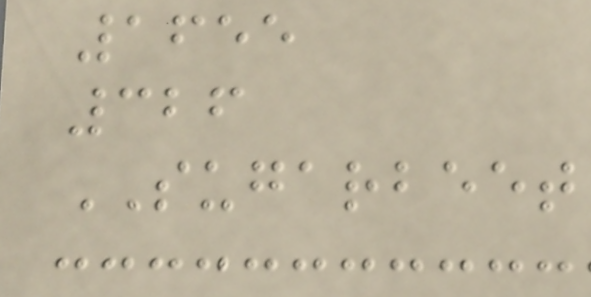1655
326
SUGARBEET
